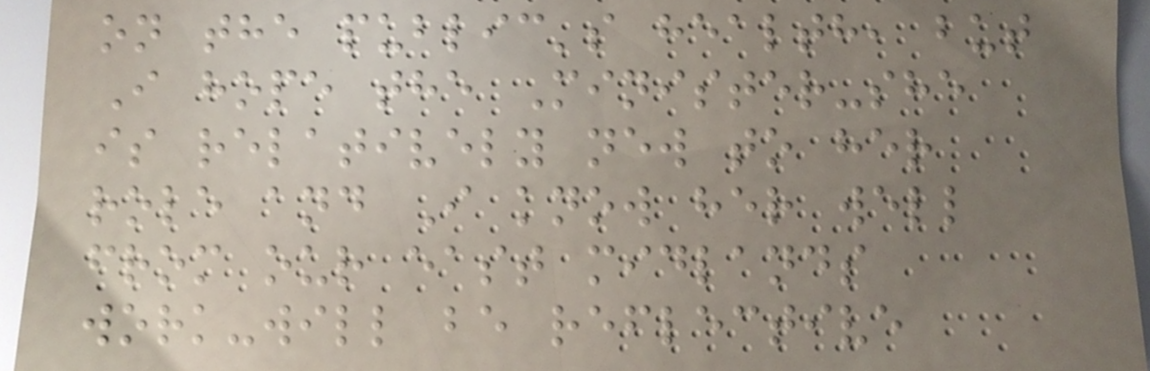on the public's health, but
I hope the Minister-she
is relatively new to her
role and I know her well
from our east midlands
work-will be reflective
